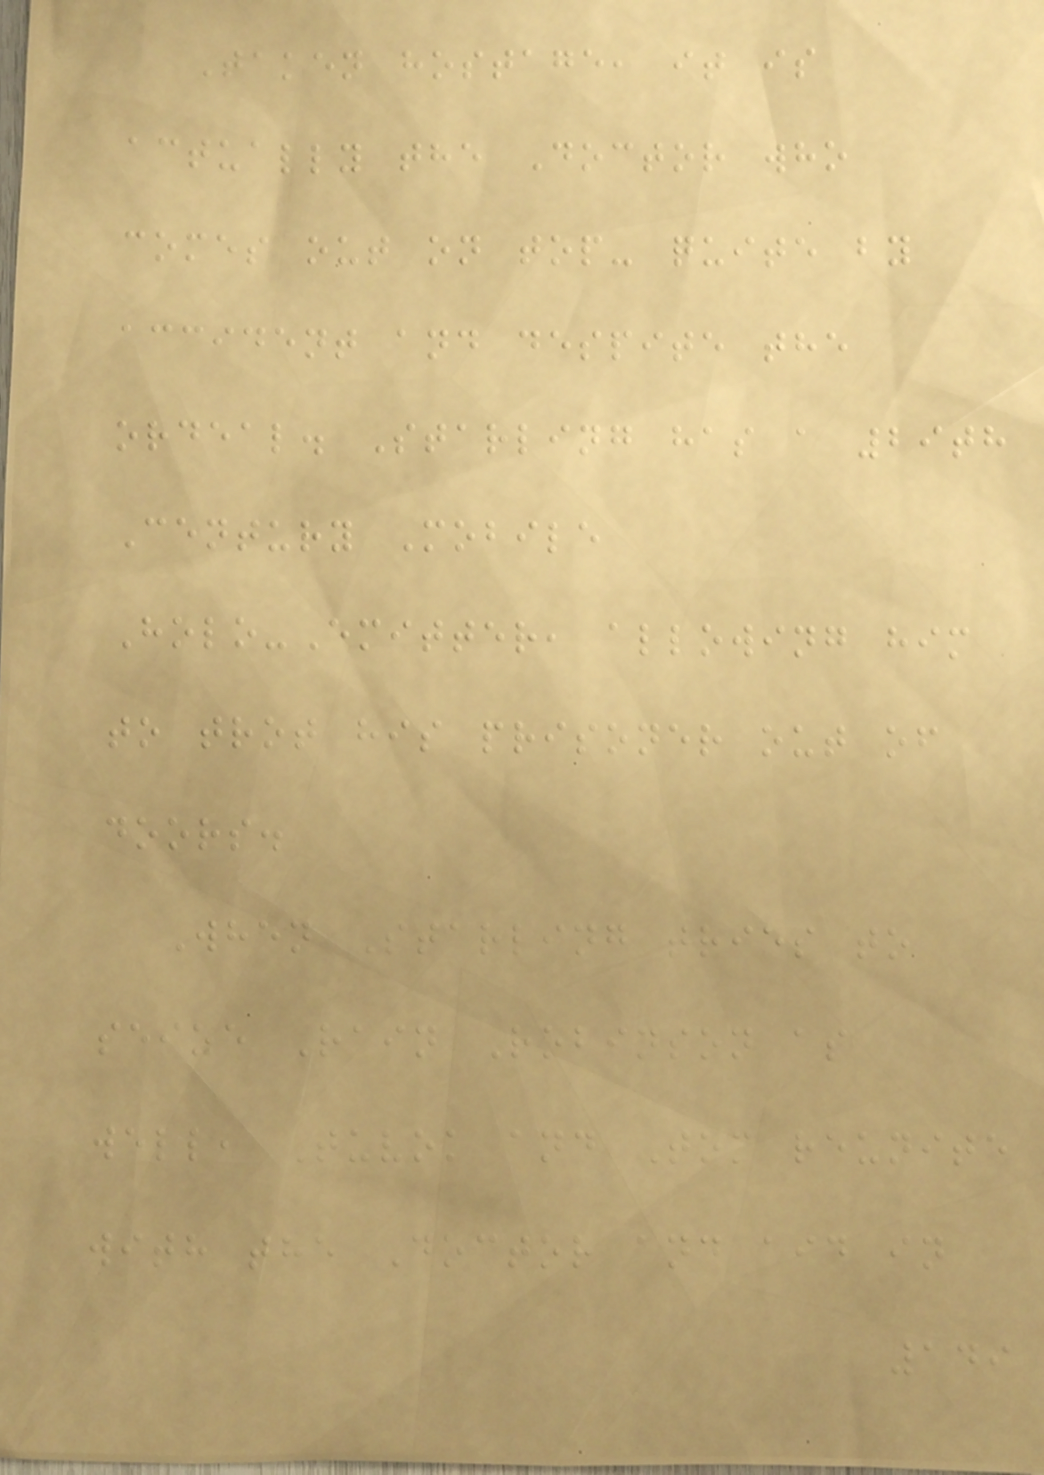Taken hostage, it is
actually the Doctor who
comes out on top- quite by
accident and despite the
ordeal. Starling has a 29th
Century Mobile
Holo-Emitter, allowing him
to trot his prisoner out of
doors.
When Starling tries to
seize Rain Robinson as
well, Tuvok and Tom reunite
with the Doctor and aid in
149
